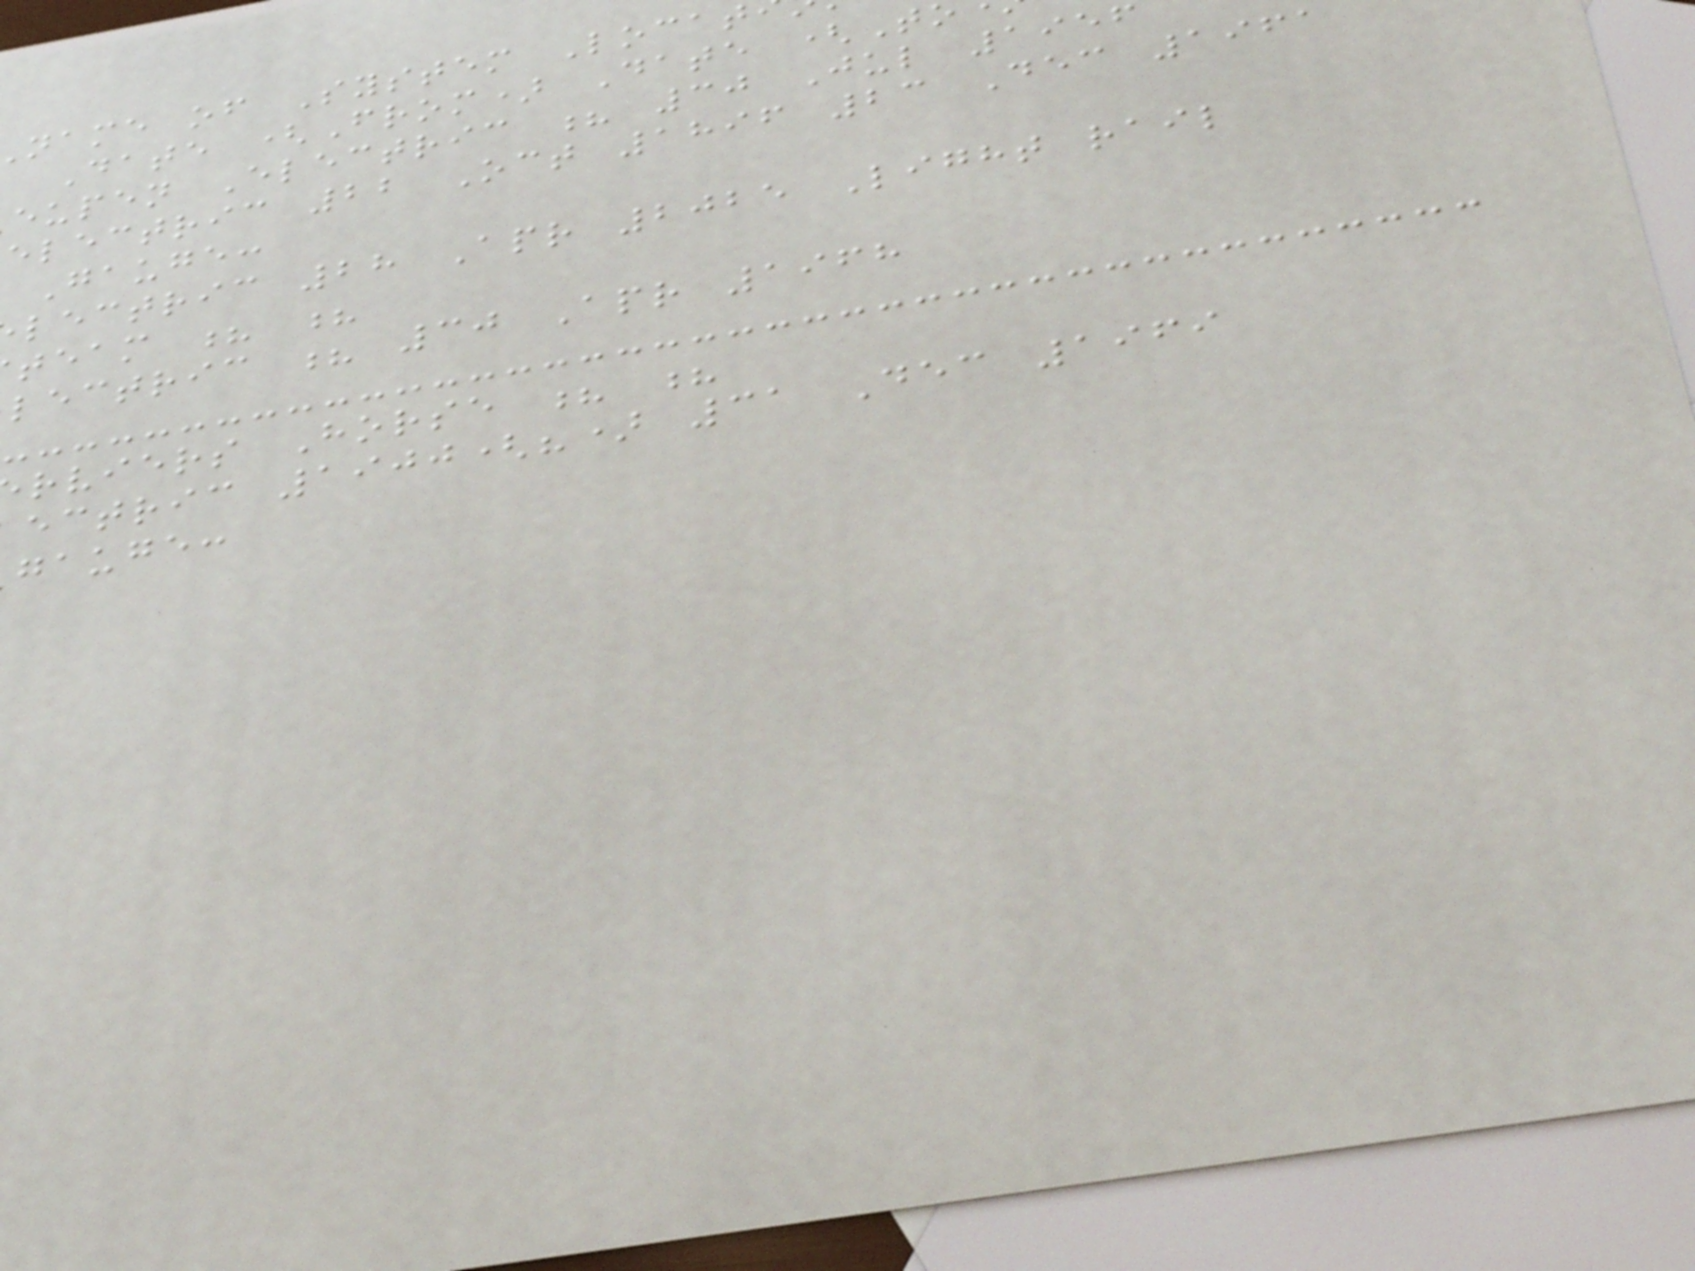name of System Locat
Date (From) Date (T
eupen Electric ? 30 Jul 1956
electric 22 Oct 1896 23 Dec 1961
Gauge:
lectric 28 Apr 2025 Light rail
team ? ?
lectric ? 30 Apr 1968
rviers Horse ? ?
ectric 1900(?) 31 Dec 1969
gauge:
